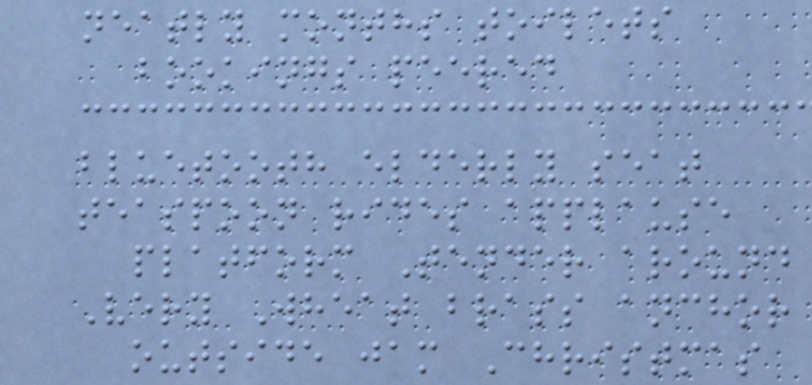neatly months toilets
bookings peered
bluetooth elderly seat
teaspoon rides applause
platform Tender around
Very Wheat brass anchor
outside jam Christmas
